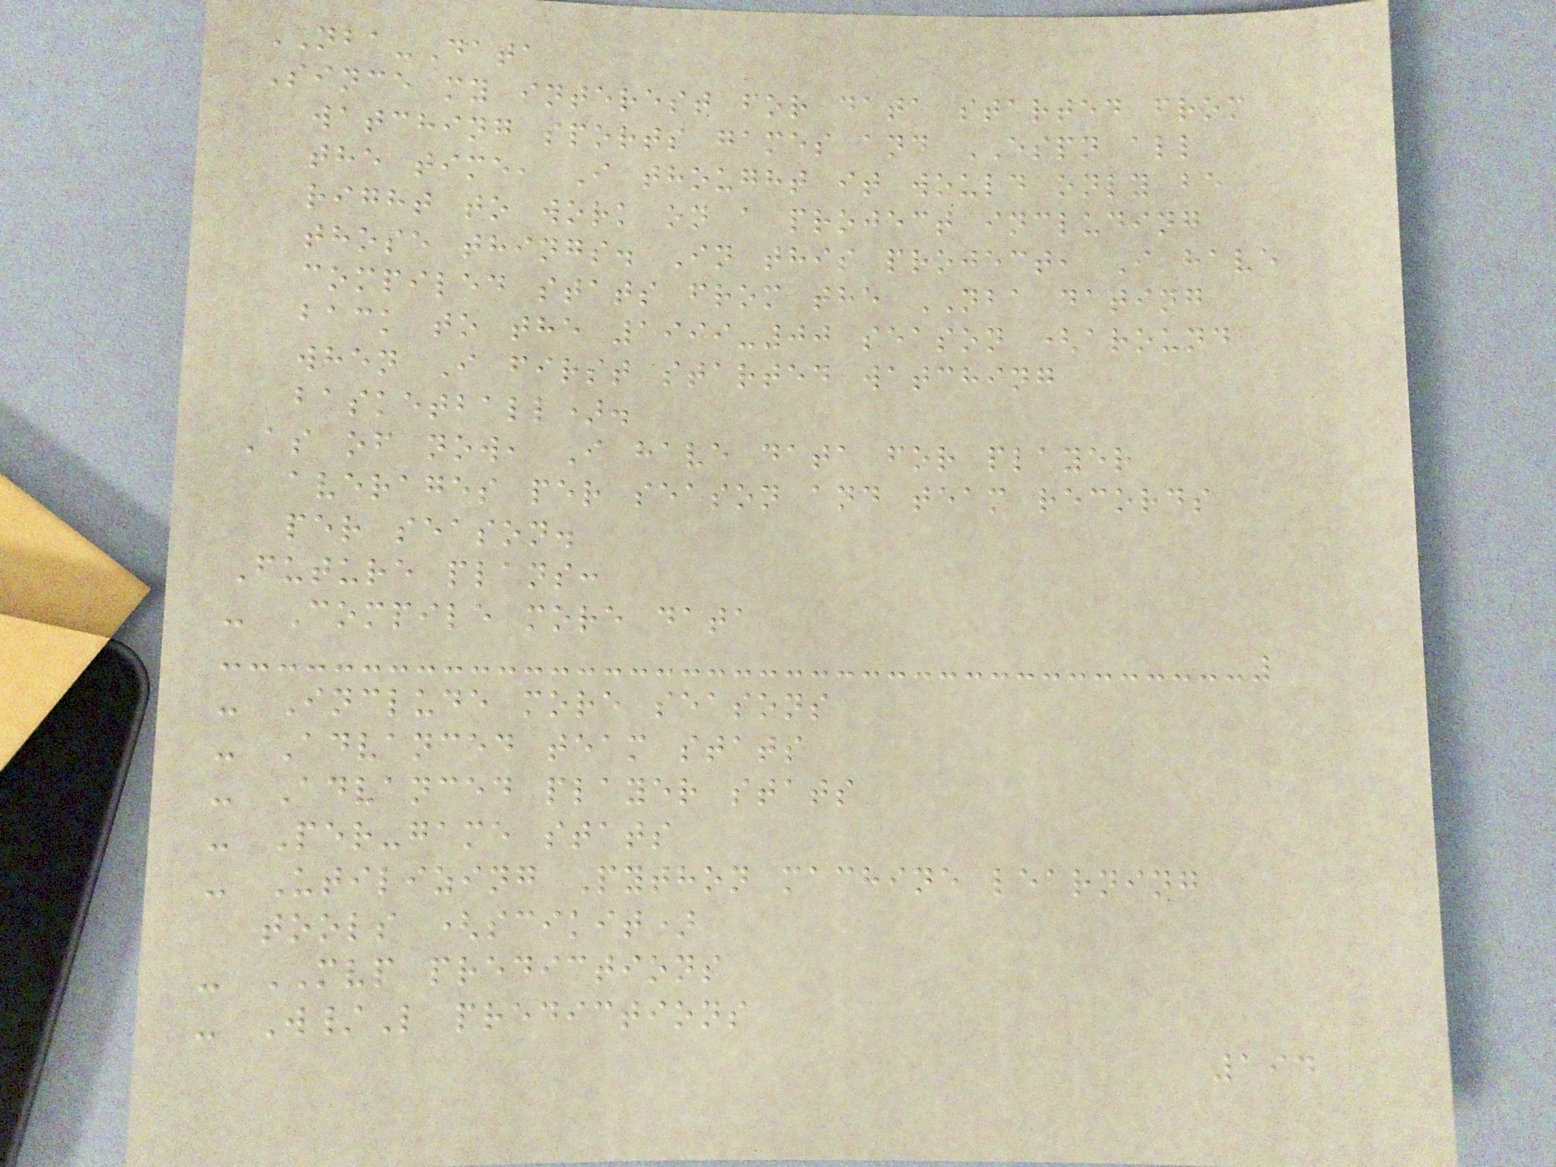NBA-Data
Since my interest for data started from
watching sports games and ESPN all
the time, I thought it would only be
right to work on a project including
those things. In this project, I have
compiled stats from the NBA dating
back to the 1999-00 season (around
when I first started watching
basketball).
As of now, I have data for player
averages per season and team records
per season.
Future plans:
- Compile more data
- Include more seasons
- Advanced team stats
- Advanced player stats
- Per-game stats
- Utilizing Python machine learning
tools (scikit)
- MVP predictions
- W/L predictions
194
